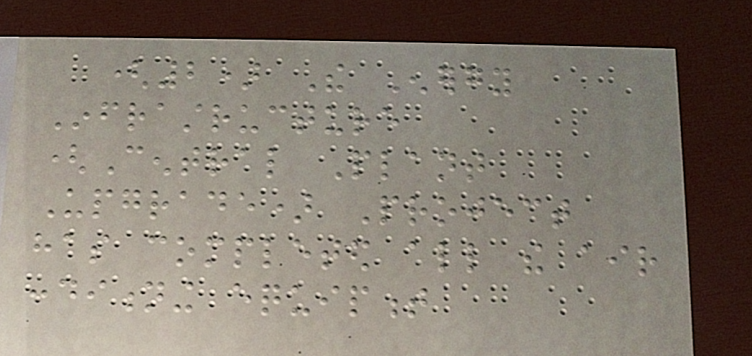(2) The Energy
Infrastructure
(Central Plant
Upgrade) Project
has completed all the air
conditioning equipment
